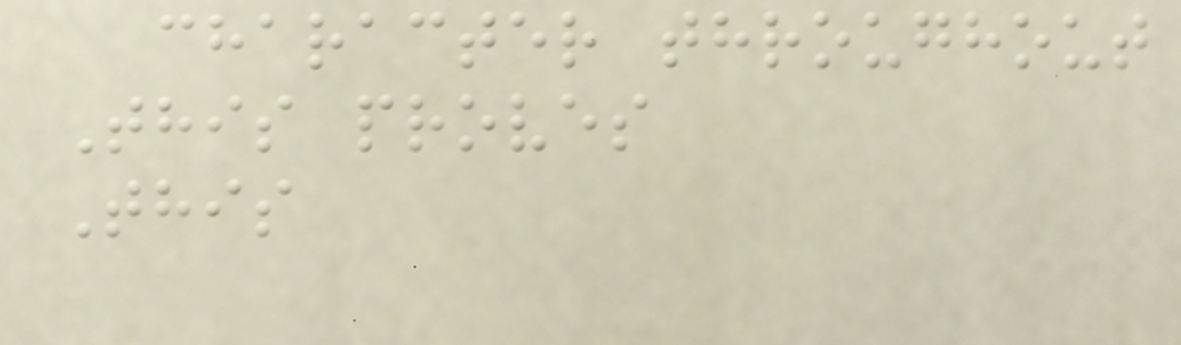character throughout
This proves
This
